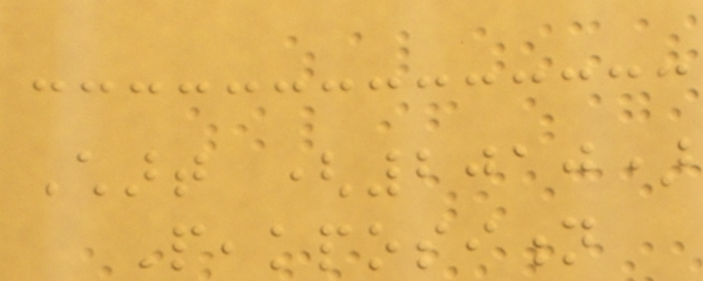Chart (2010)
Peakposition
